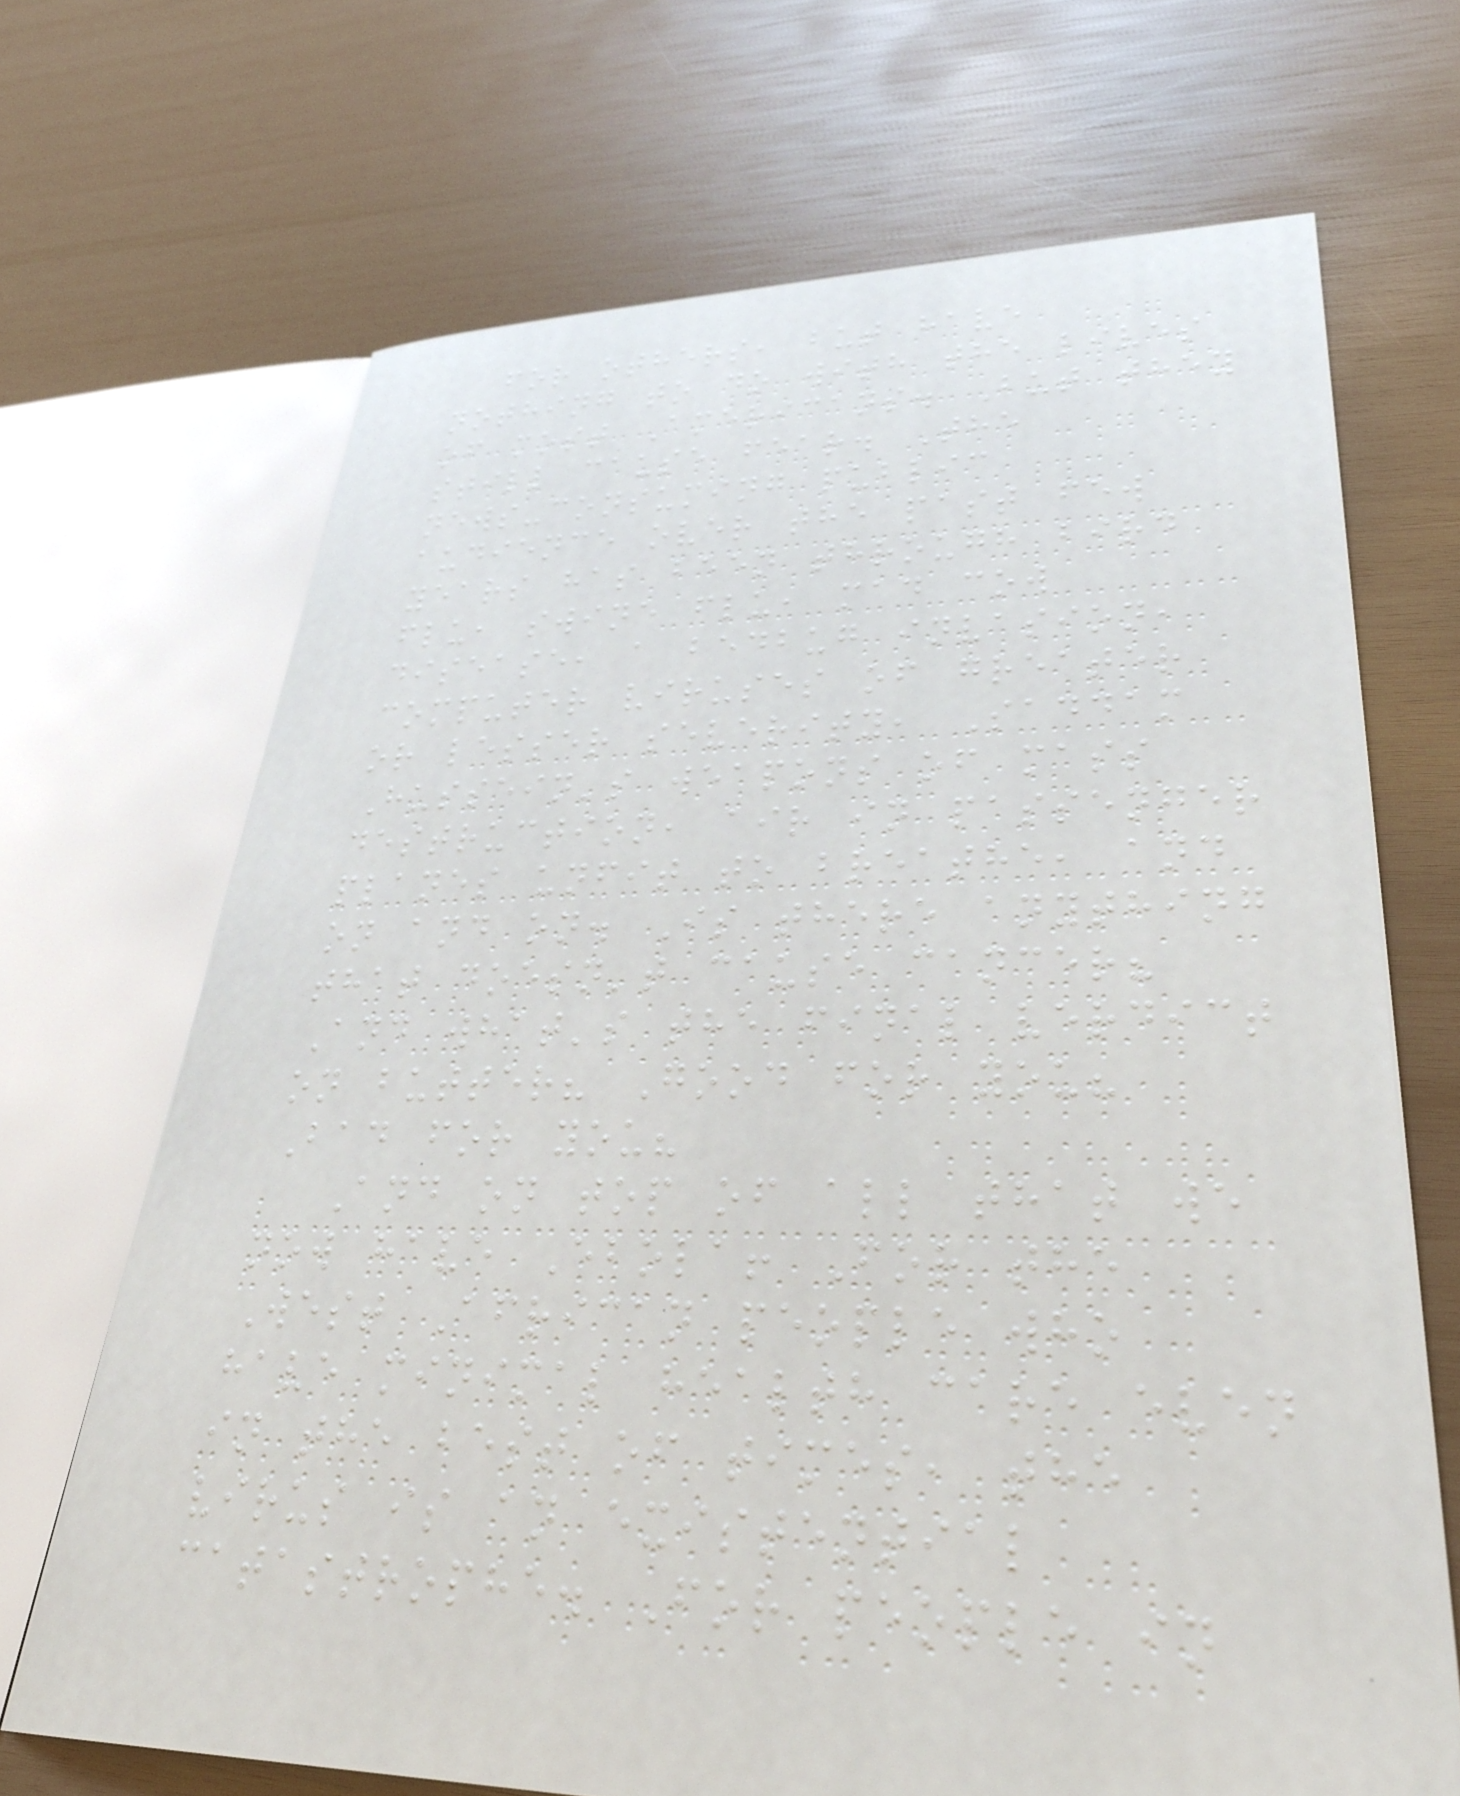for others, but have
nothing to do with the lives
of most Americans. But they
still cause fear. The
news-consuming public
audience over the past few
years has been through bird
flu, swine flu, mad cow
disease, a bedbug invasion,
computer viruses of greater
or lesser severity, Saddam
Hussein's weapons of mass
destruction, air in passenger
planes unfit to breathe, and
on and on. Is there anything
that doesn't cause cancer?
And what's the final verdict
on butter? Good for you?
Bad for you?
And on top of all that we
now have Ebola! For the
West African people who
have minimal health care even
in the best of times, the
virus is an existential
catastrophe. For people in
